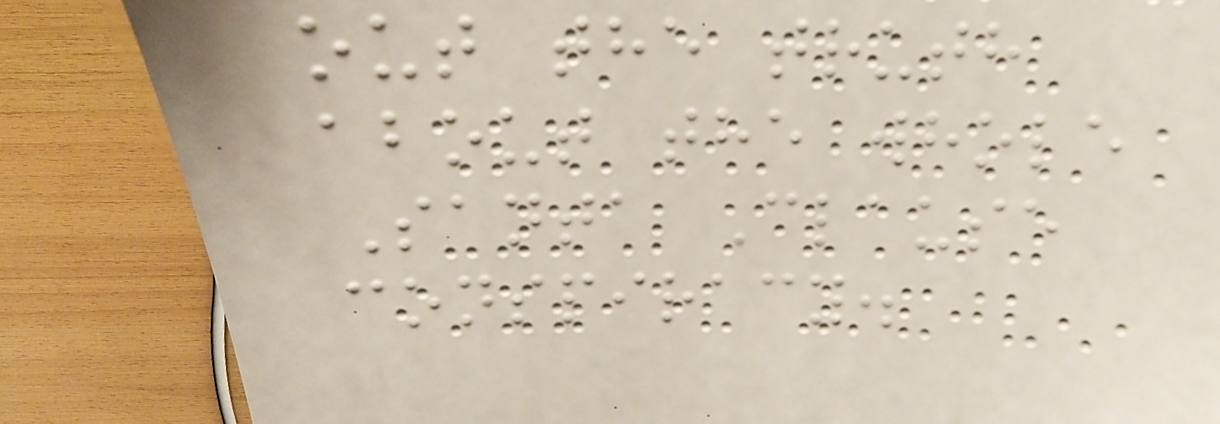out the truth
about the whole
Santa Clause
conspiracy.
